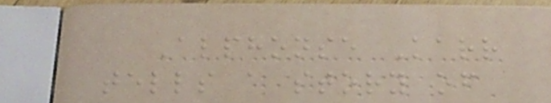Alphonse Karr
tells a story of
